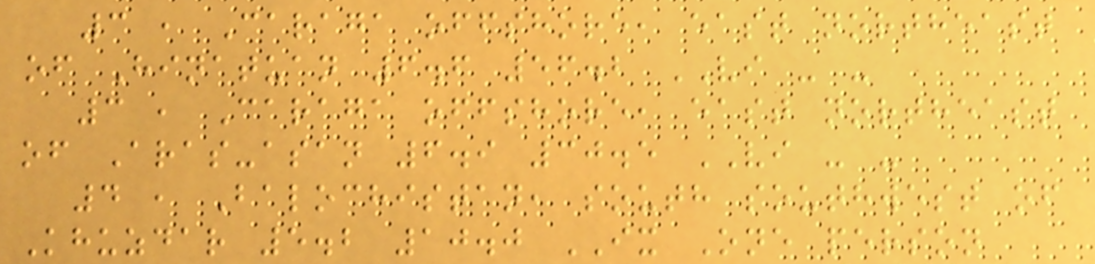3 , Caraga offshore, east northeast
of Hinatuan 6.6 56.2 VI - -
3 , Caraga offshore, east northeast
of Aras-asan 6.9 30.5 VI - -
4 , Balochistan, south southwest of
Khuzdar 5.2 10.0 IX One person
